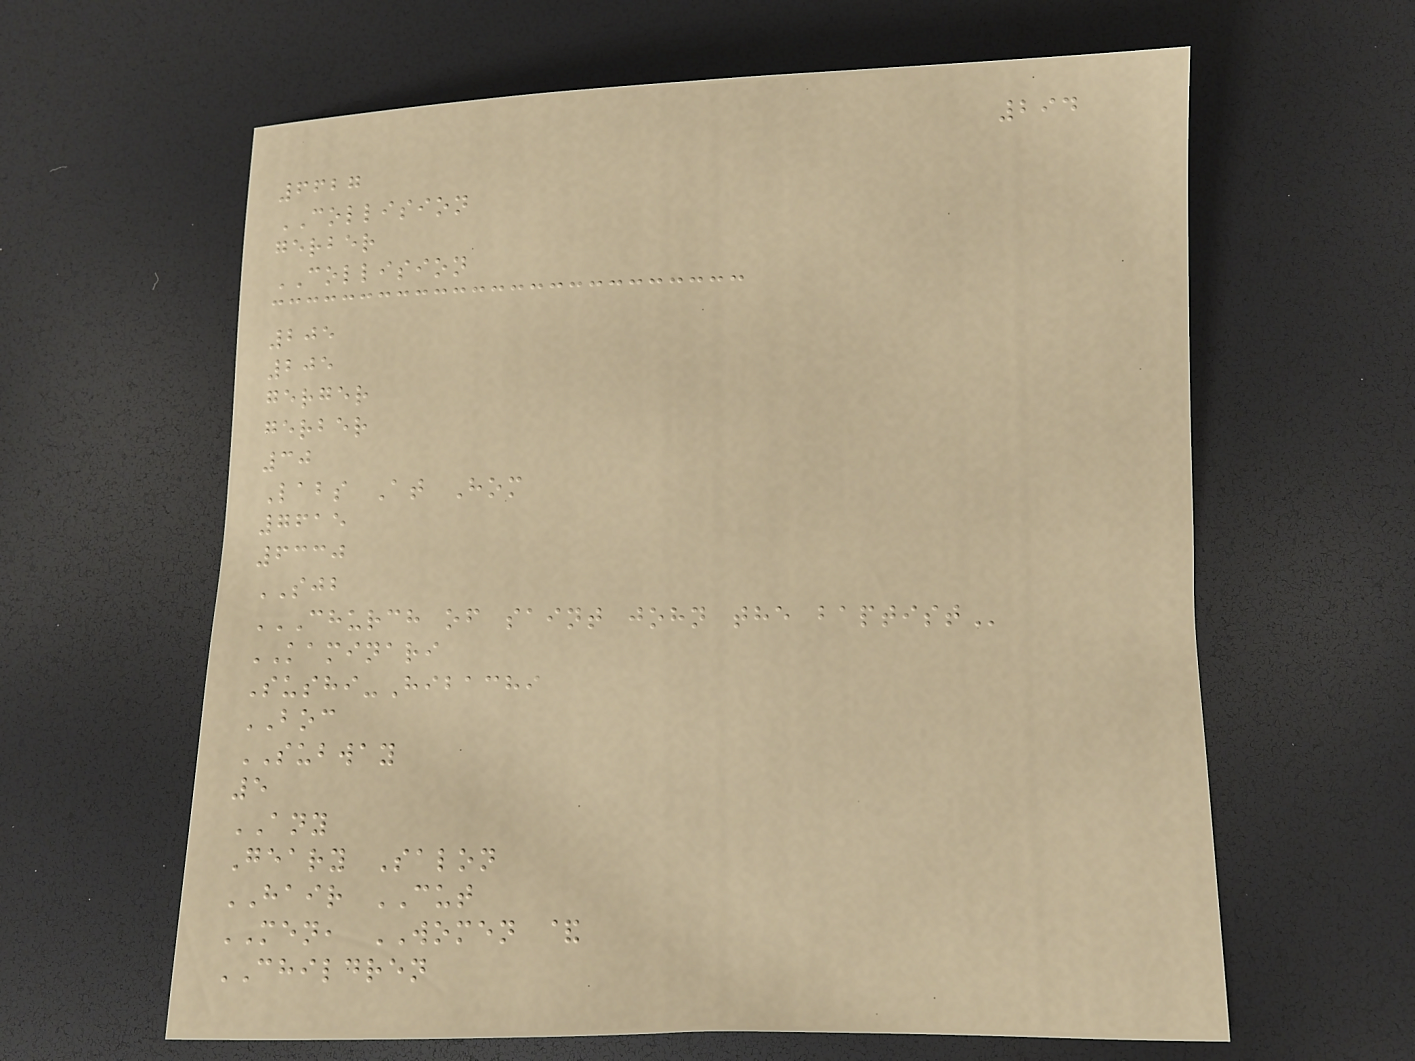294
6627
COLLISION
gerber
COLLISION
205
205
gerger
gerber
30
Labs At Hom
7615
6330
SJB
CHURCH OF SAINT JOHN THE BAPTIST
KAMINARI
Sushi-Hibachi
BOC
SUBWAY
5
ANY
Geary Salon
HAIR CUT
MEN, WOMEN &
CHILDREN
